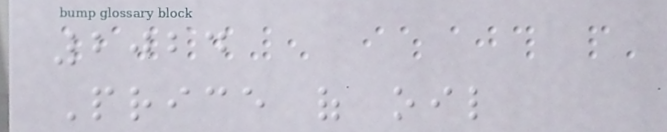2024
Price of oil
